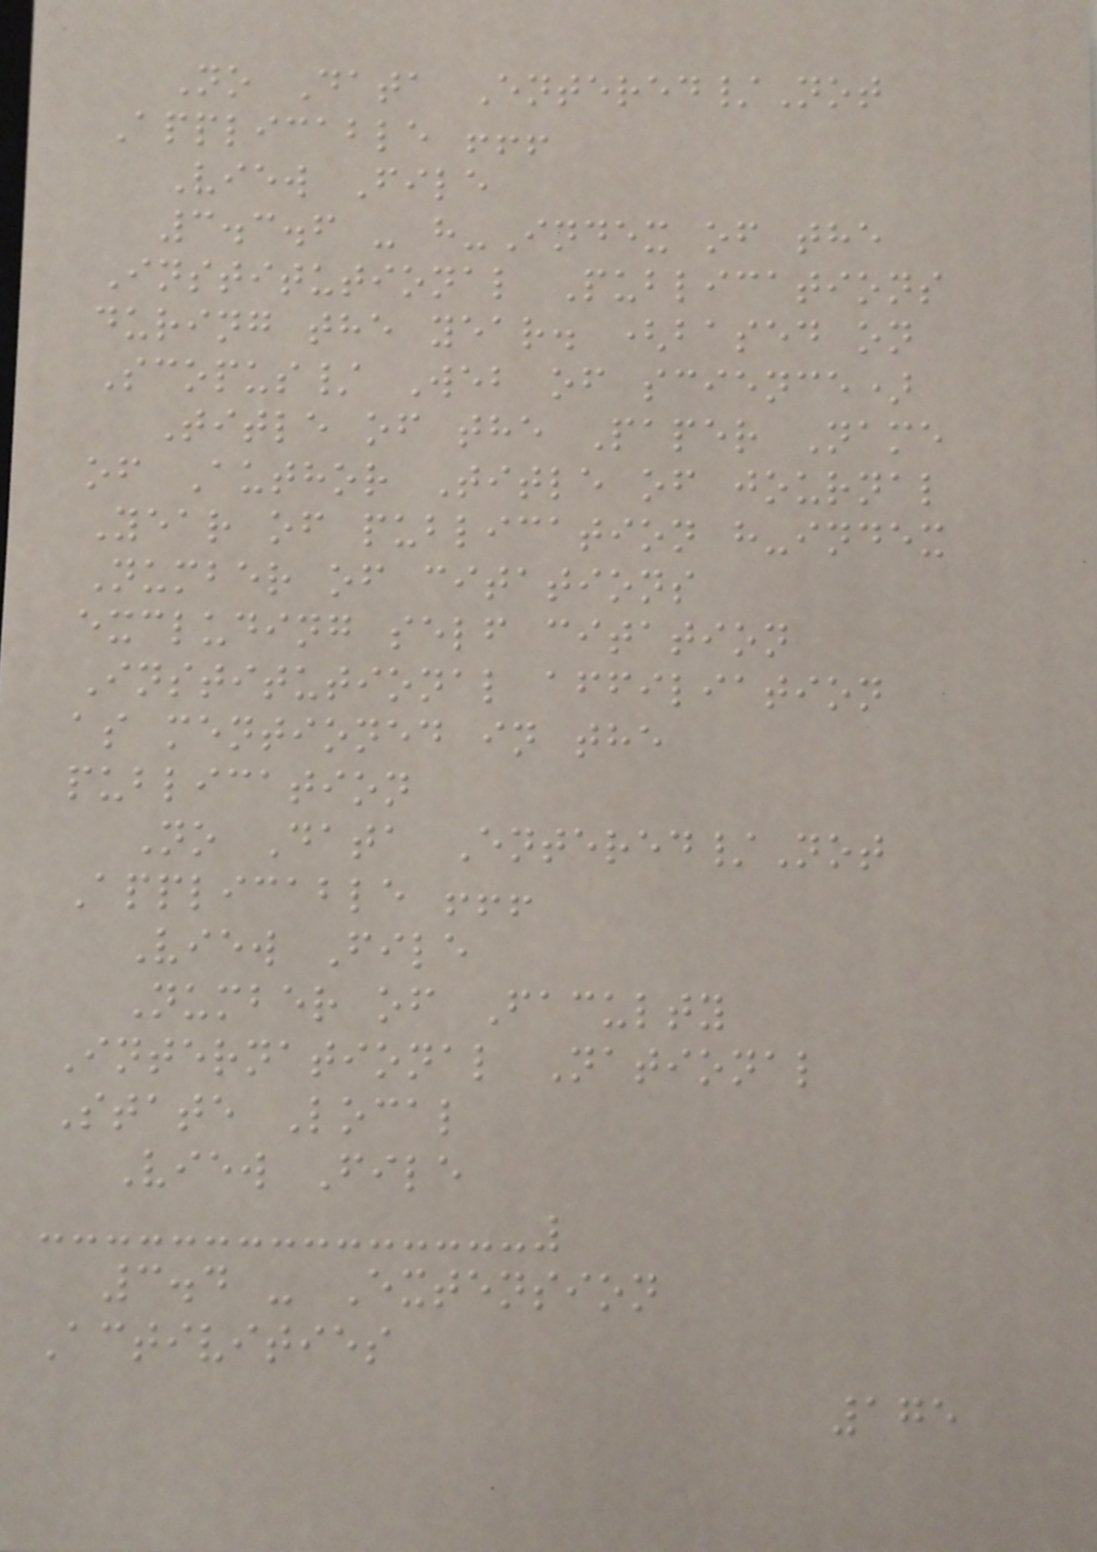No Data Entered/Not
Applicable !!!
View File
3.3.6 - h-Index of the
Institutional Publications
during the year. (based on
Scopus/ Web of science)
Title of the Paper Name
of Author Title of journal
Year of publication h-index
Number of citations
excluding self citation
Institutional affiliation
as mentioned in the
publication
No Data Entered/Not
Applicable !!!
View File
Number of Faculty
International National
State Local
View File
3.4 - Extension
Activities
175
